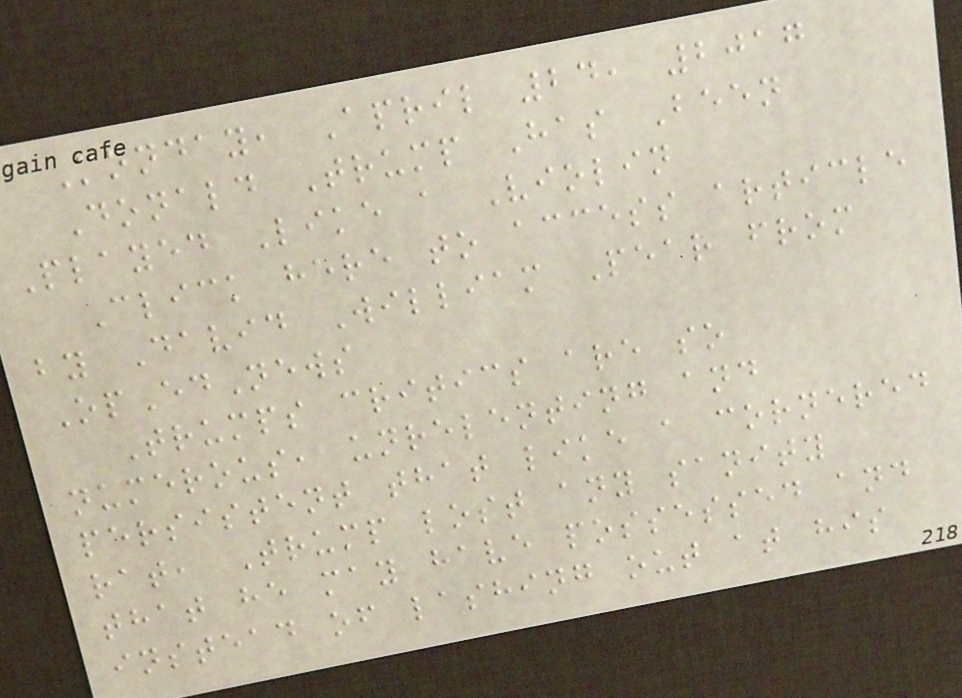Monday, April 24, 2017
Donald Trump Has Been
Played Like a Violin
Click here to access article
by David William Pear from
OpEdNews
Trumps critics are so
numerous, unrelenting and
persistent that like a cornered
rat, Trump lost any sanity
that he may have possessed and
instead of lashing out at his
